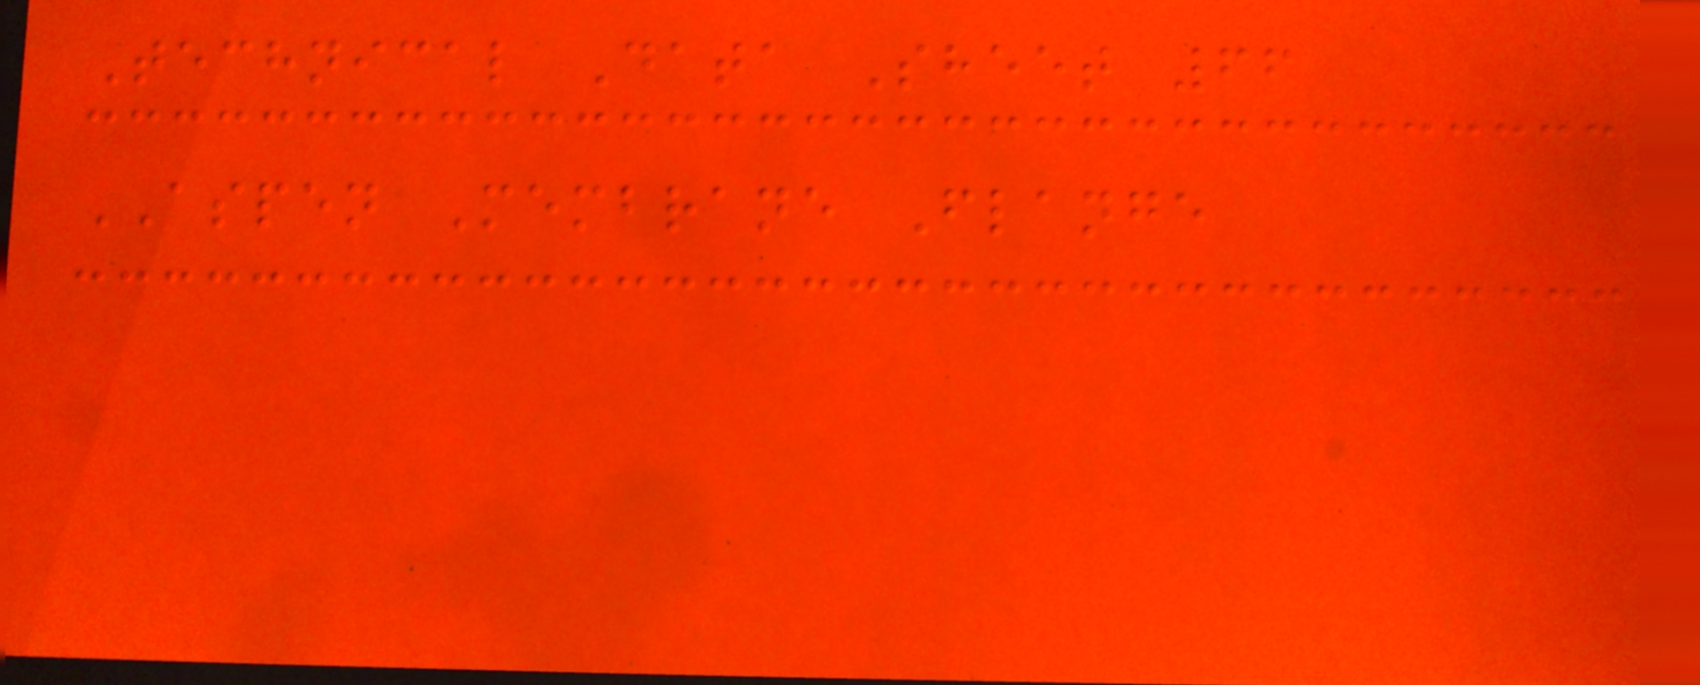Technical Data Sheet 66
ASPEN Membrane Flange
